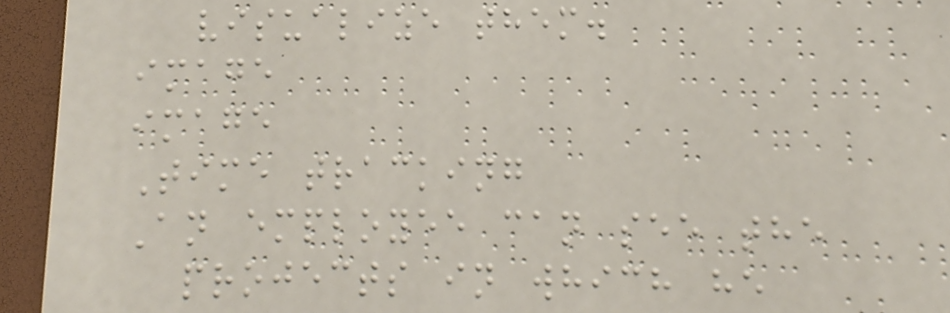visualize them.
image
image
Time tracking
An employee can see the
projects in which he
